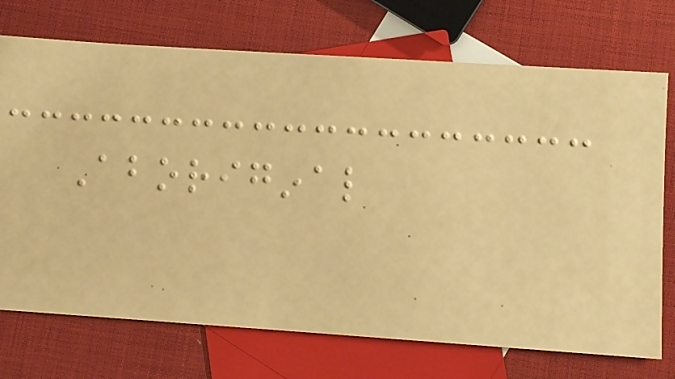Aboriginal
